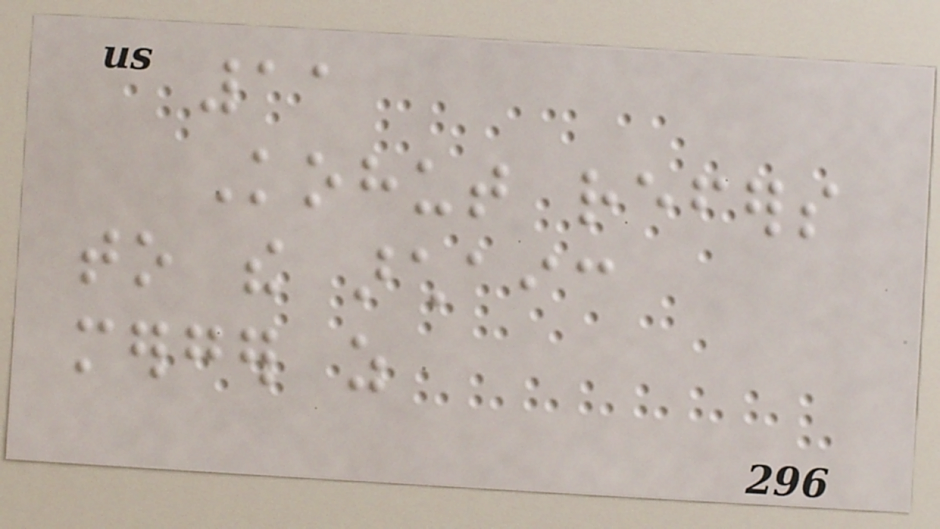11
Kohut refers
to the archaic
merger as
